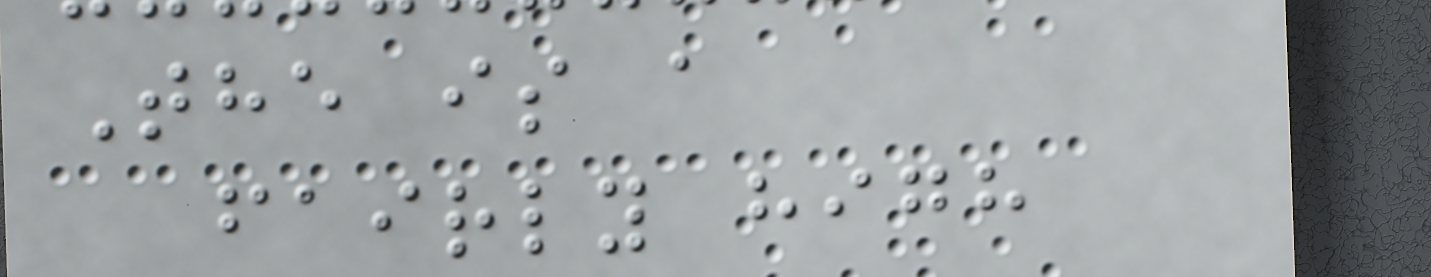The is a
fairly high
